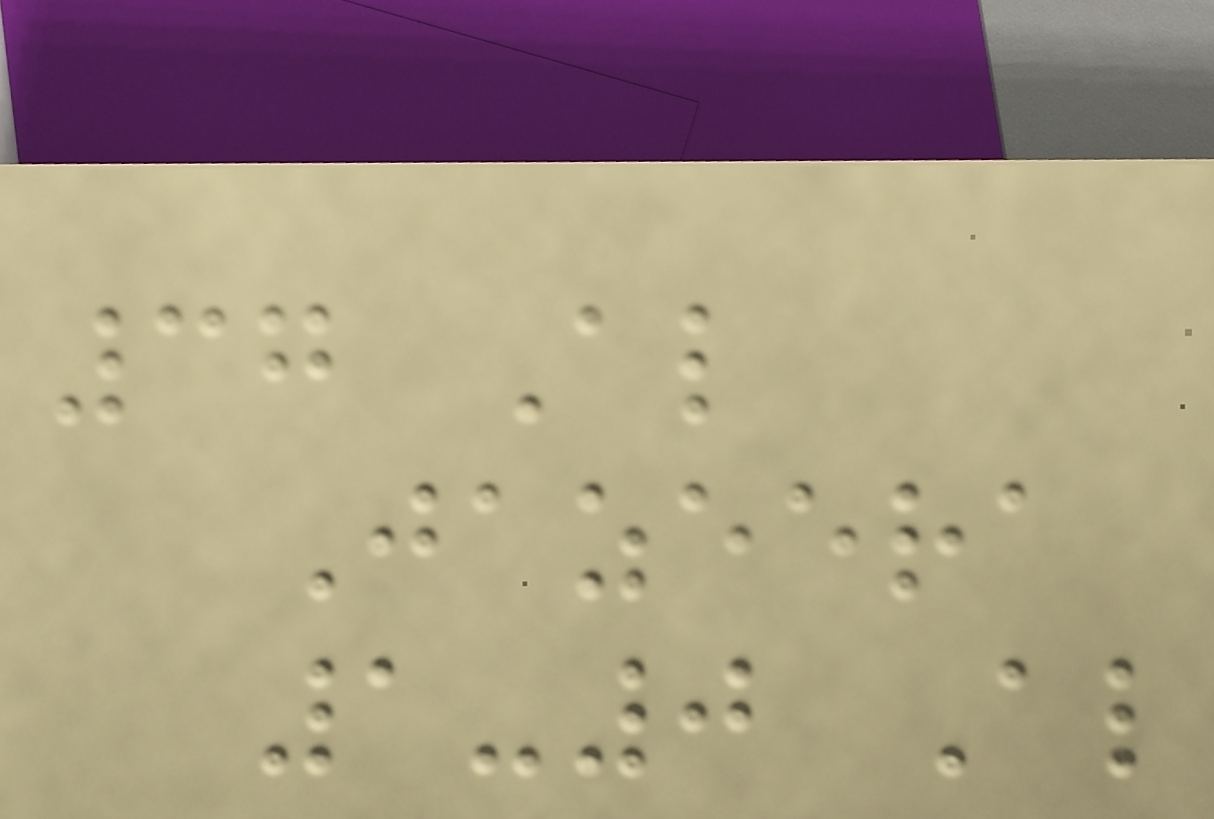37 Al
Jazeera
1-0 Al
